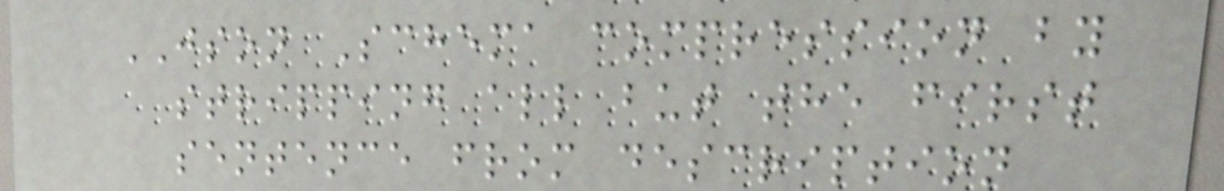JSON Schema compression by
stripping all but the first
sentence from description
